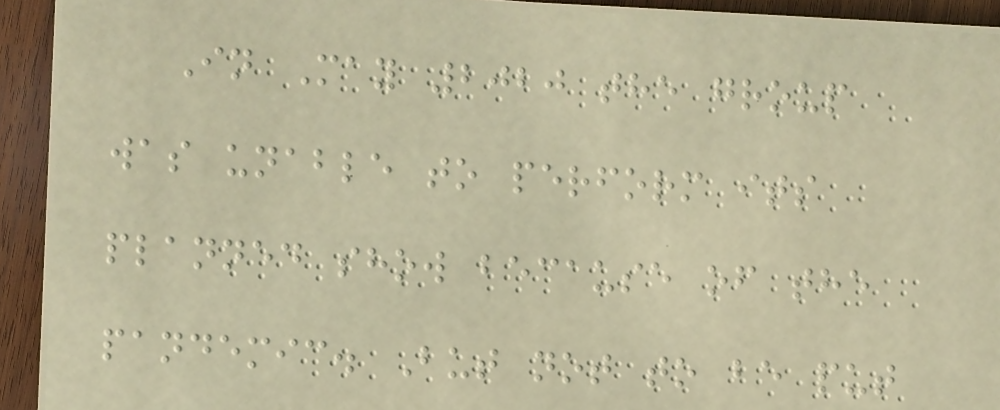In May 2020 the group
was unable to perform its
planned show because of the
pandemic. But not to be put
